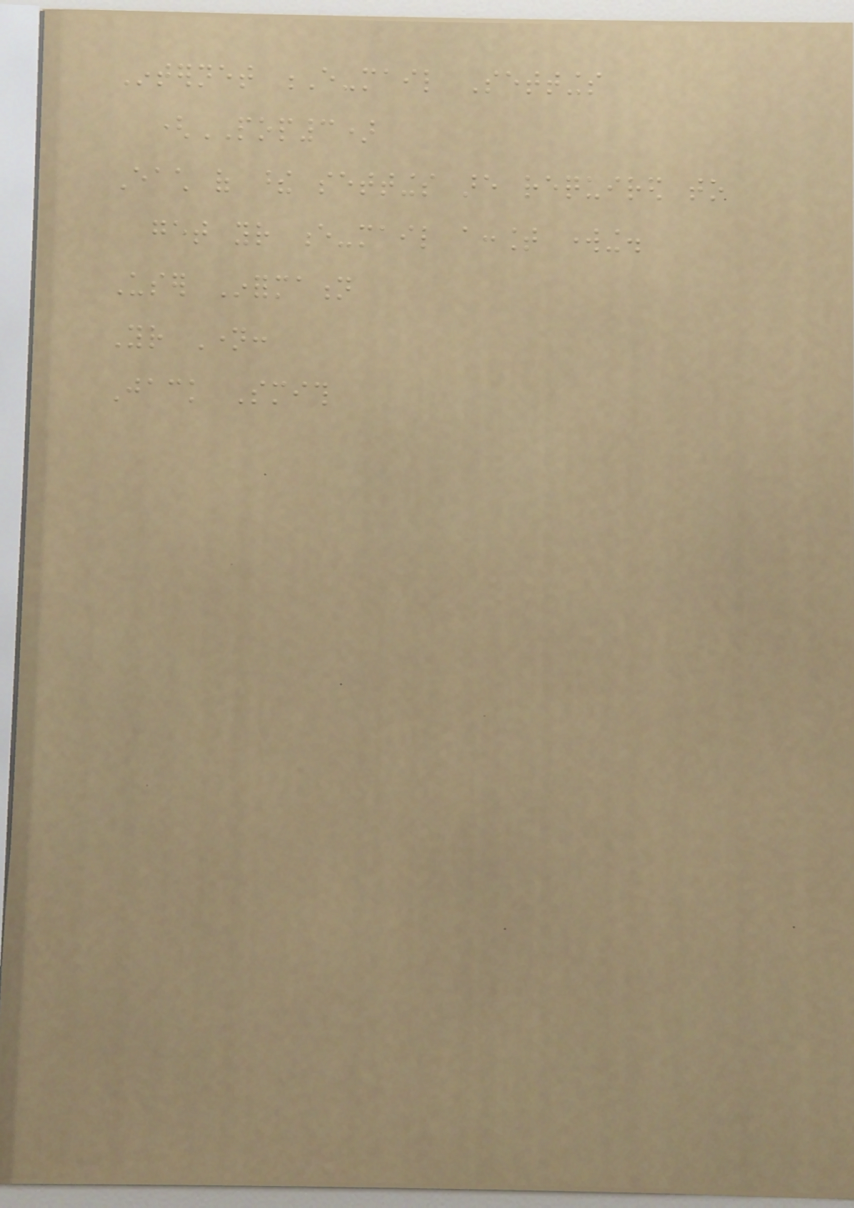Internet E-mail Settings
(POP3)
Each of these settings are required to
get your e-mail account working.
User Information
Your Name:
Jack Smith
